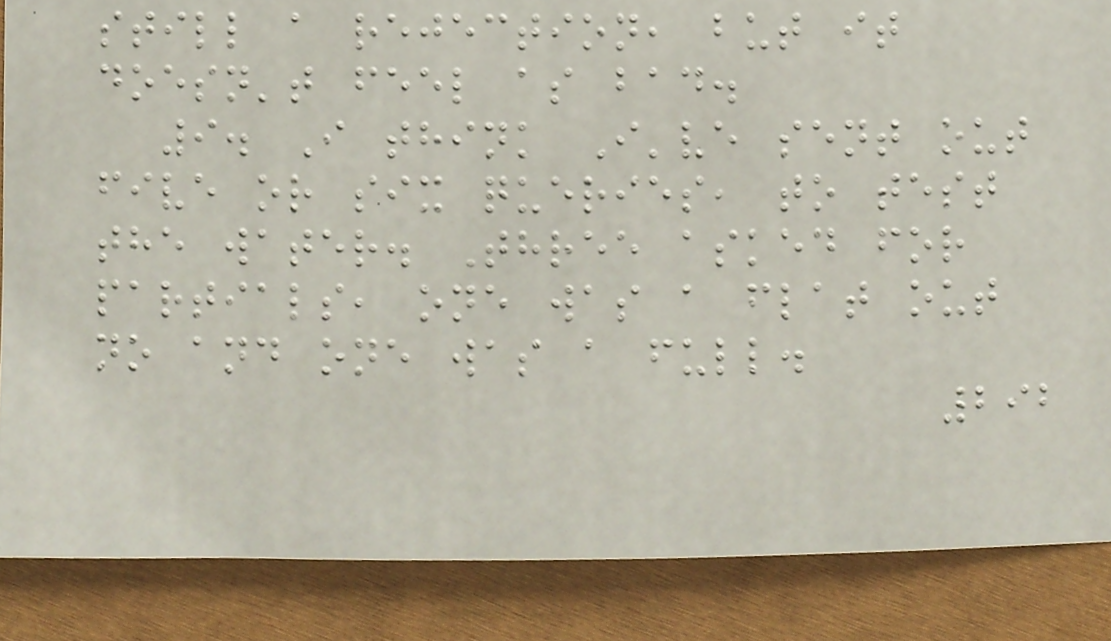still a rejection, but it
doesn't feel as bad.
9. I think I've sent out
five or six queries, to test
the water. Three asked for
partials, one was a flat out
no and one was a full.
292
